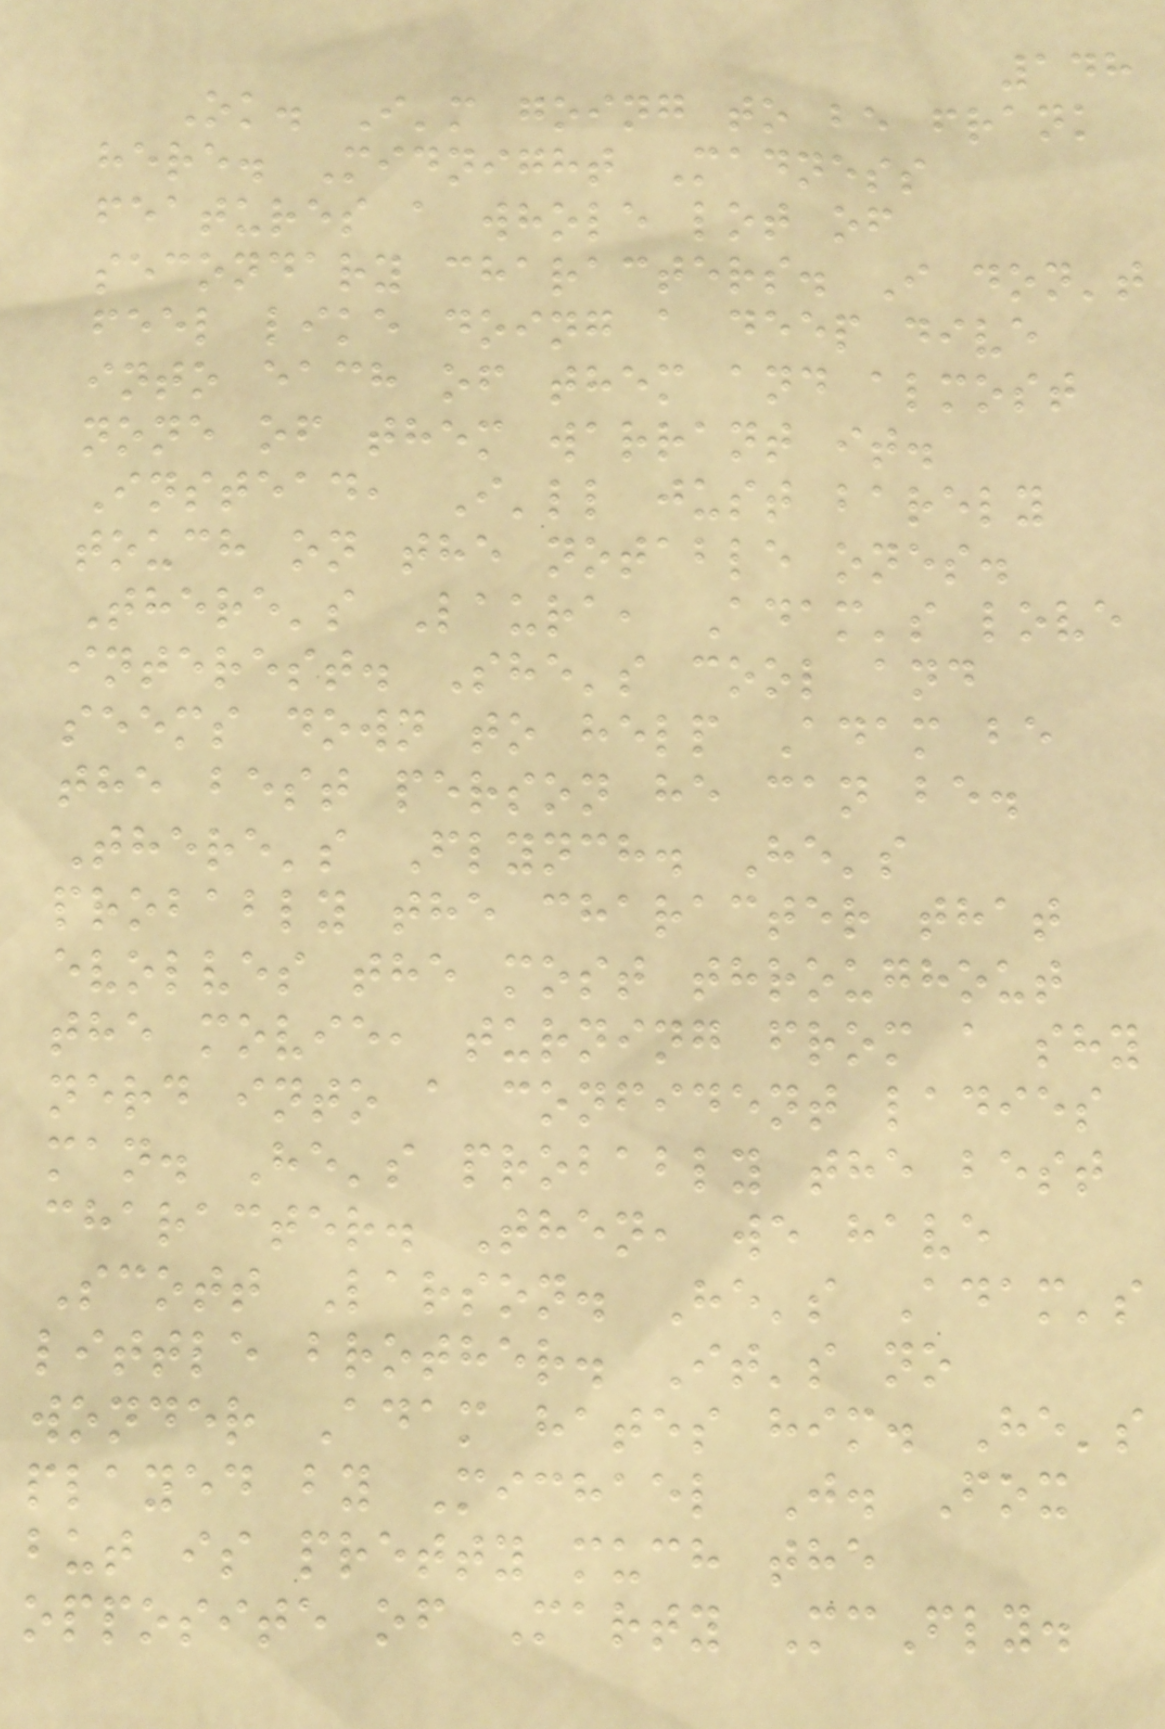148
Ok. I'm going to be frank
here. Midnight Madness
features a whole lot of
secondary characters. I don't
feel like doing a deep dive
into each of them and almost
none of them warrant it.
Instead, I'll just barely
touch on the notable ones.
There's Laura, Adam's love
interest. She's cool and
seems down to help Adam be
the best person he can be.
There's Flynch. He's
probably the character that
evolves the most throughout
the movie, turning from a shy
nerd into a confident ladies
man. He's probably the best
character. Then, we have
Scott Larson. He's Adam's
little brother. It's no
wonder Adam hates him. He's
played by Michael J. Fox
but is pretty much the
opposite of Marty McFly.
